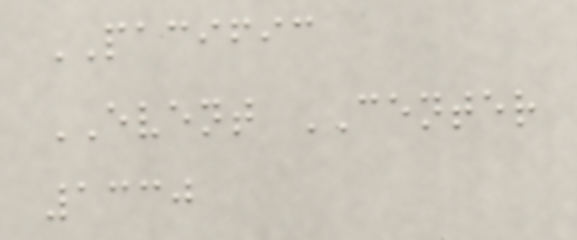PACIFIC
EVENT CENTER
1330
